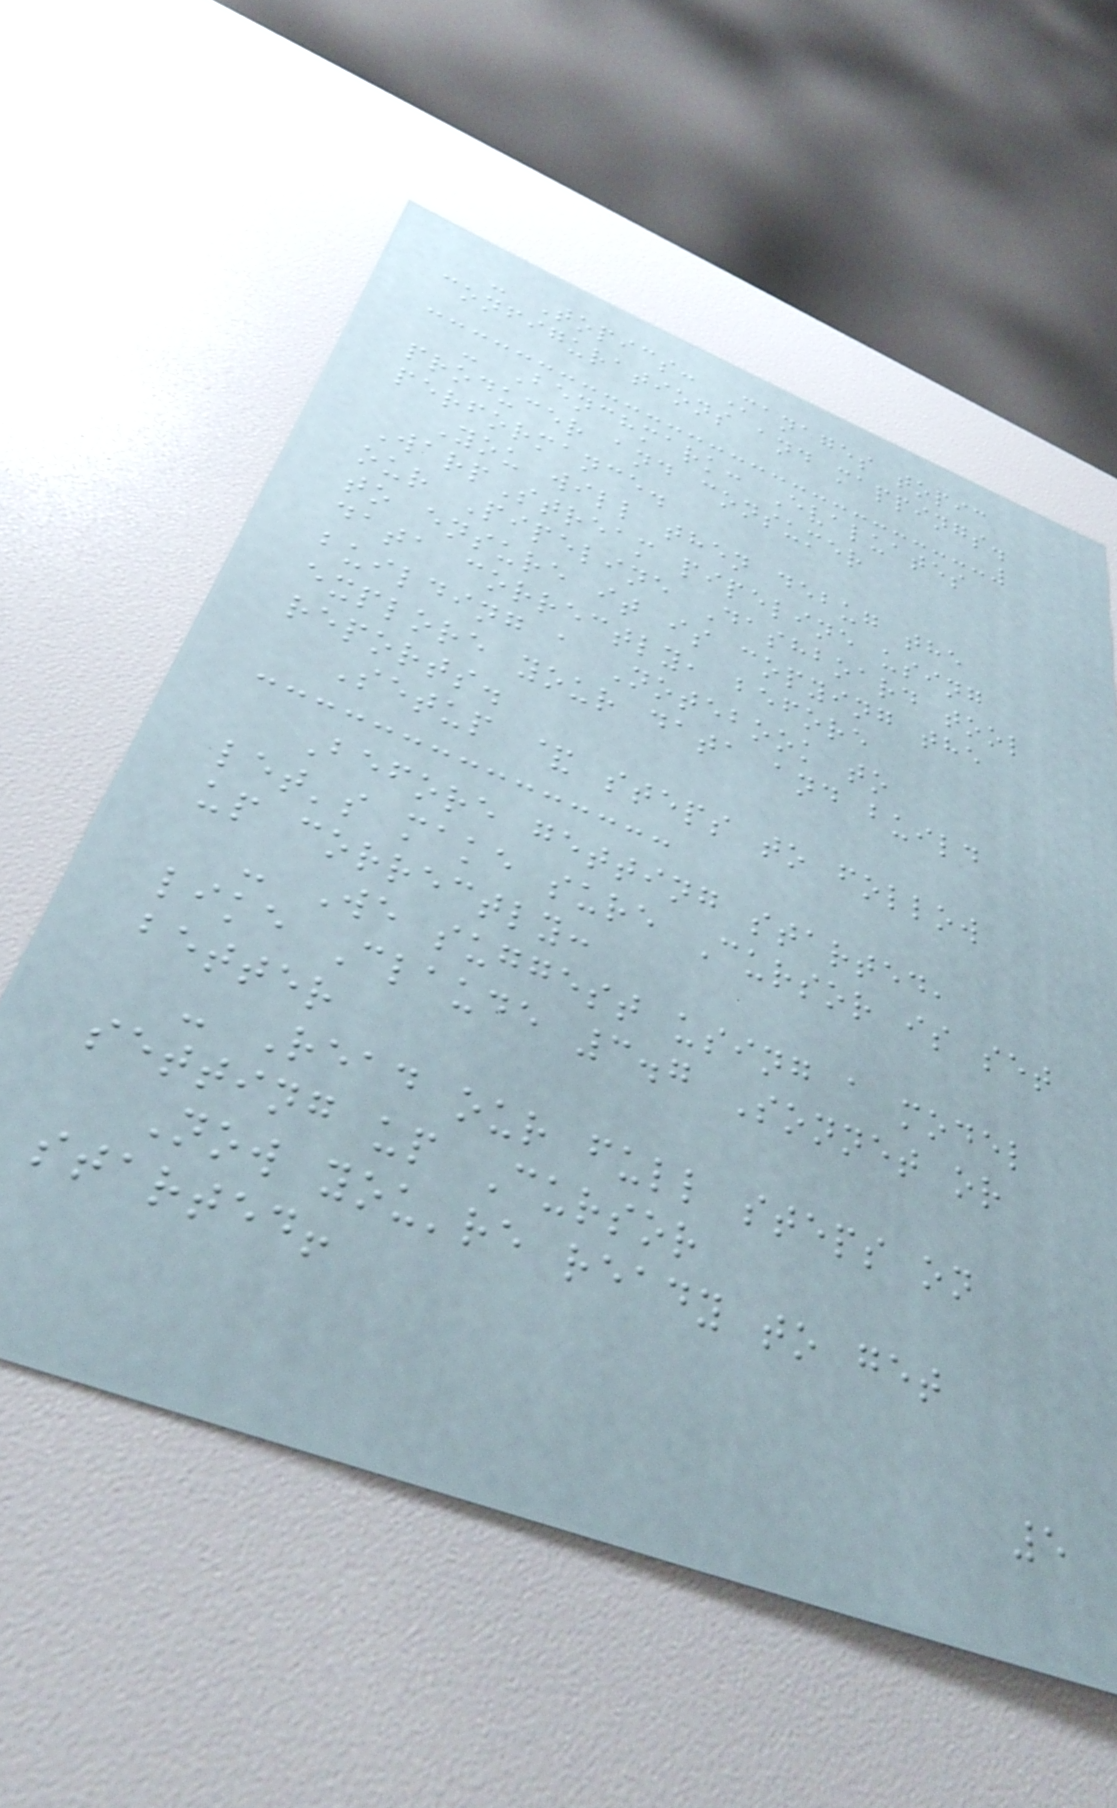- Topics: Manages topic
configurations and mappings.
- Benchmark: Evaluates
producer and consumer
performance.
You will then debug the
WarpStream pipeline using
our Pipeline Dashboard tool
to ensure it is copying the
data correctly, before
building a Notebook to
explore your data and build
reports.
Setup & steps to follow
Before getting started,
let's make sure Cursor is set
up correctly:
- We suggest using a model
like Claude 3.7 Sonnet or
better
- Read our full steps on
setting up Cursor
Now you're ready to get
started!
5
